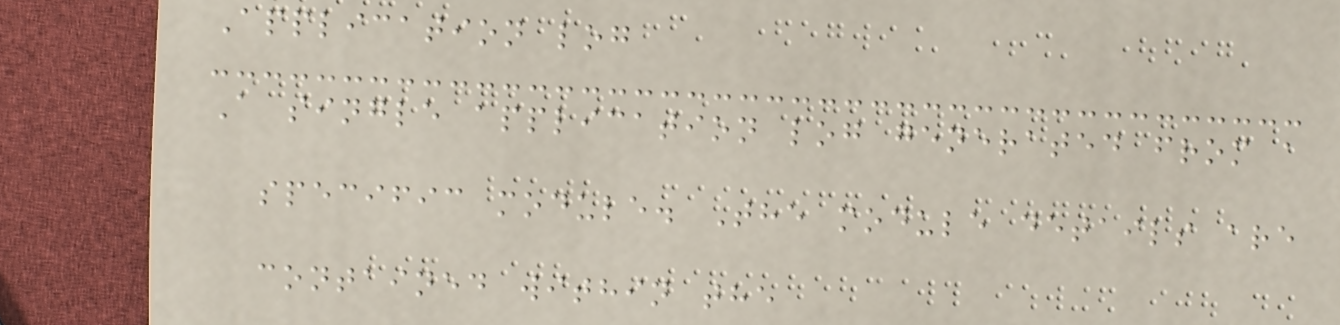Application log
A single application log generated from a
specific module. The module details are
contained within the
